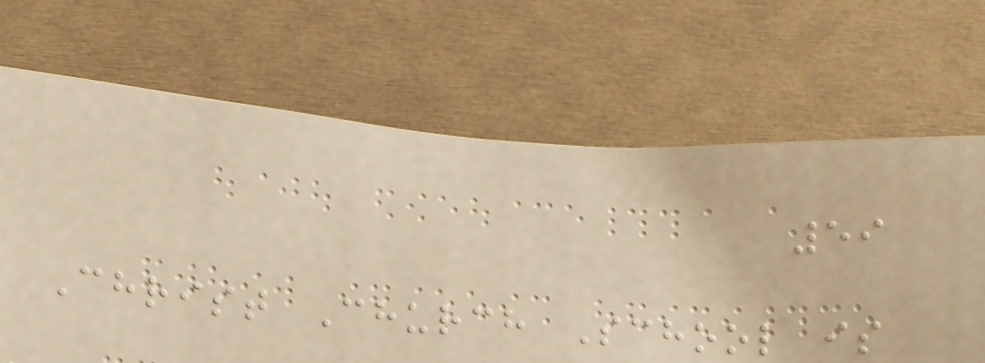59
Christ Church School is
